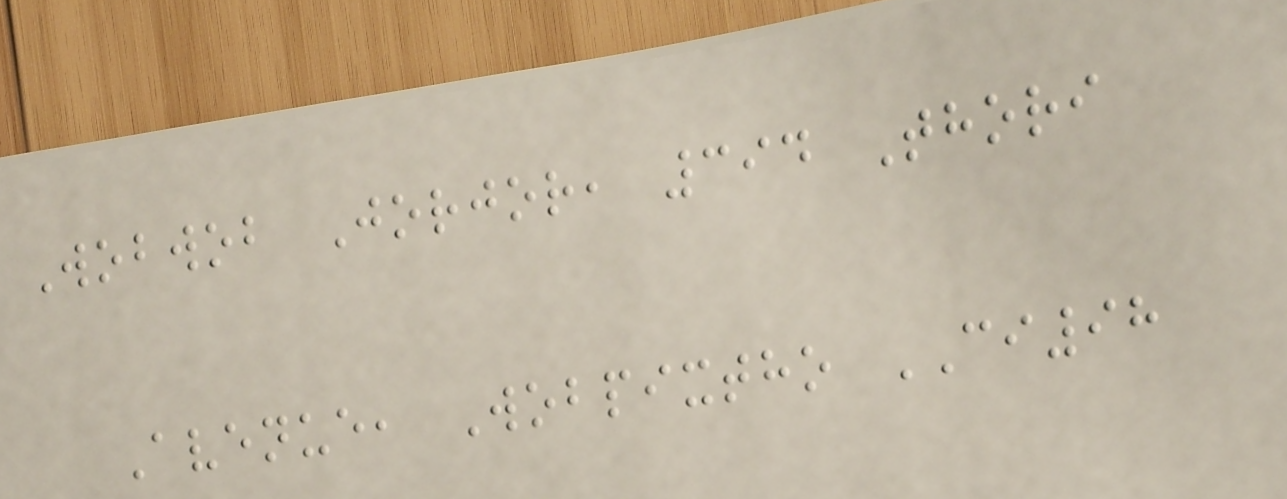Wobwob Jorjor, 394 Thori
Avenue, Wobpixtho CI98
